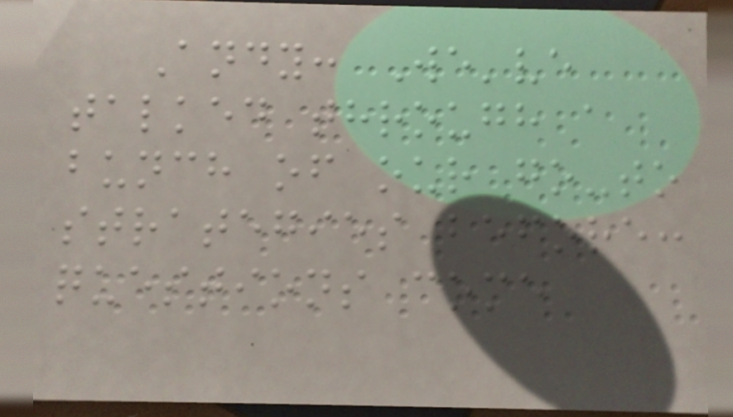Andy: We've
talked through a
bunch of our go-to
strategies before:
questions come
